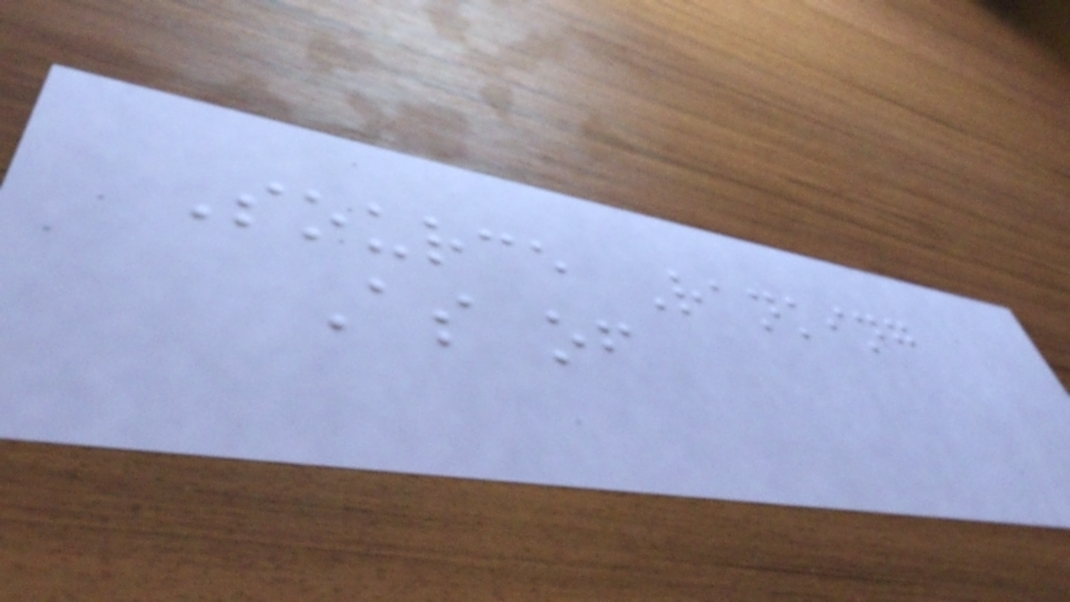Source Ranking
As of
